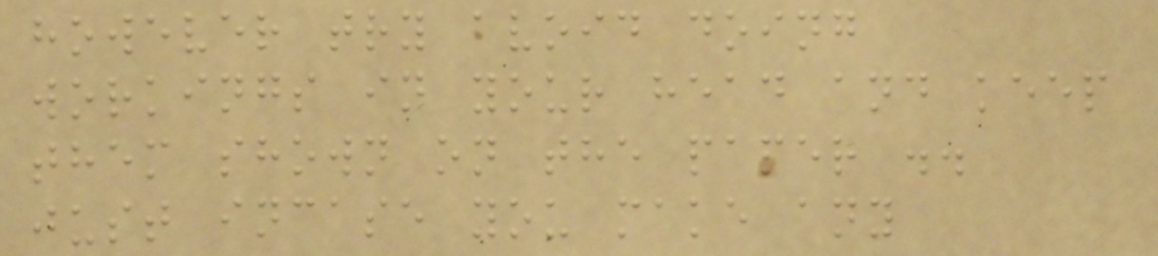however try avoid doing
workings in your head and keep
them shown on the paper ..
just incase you make any
